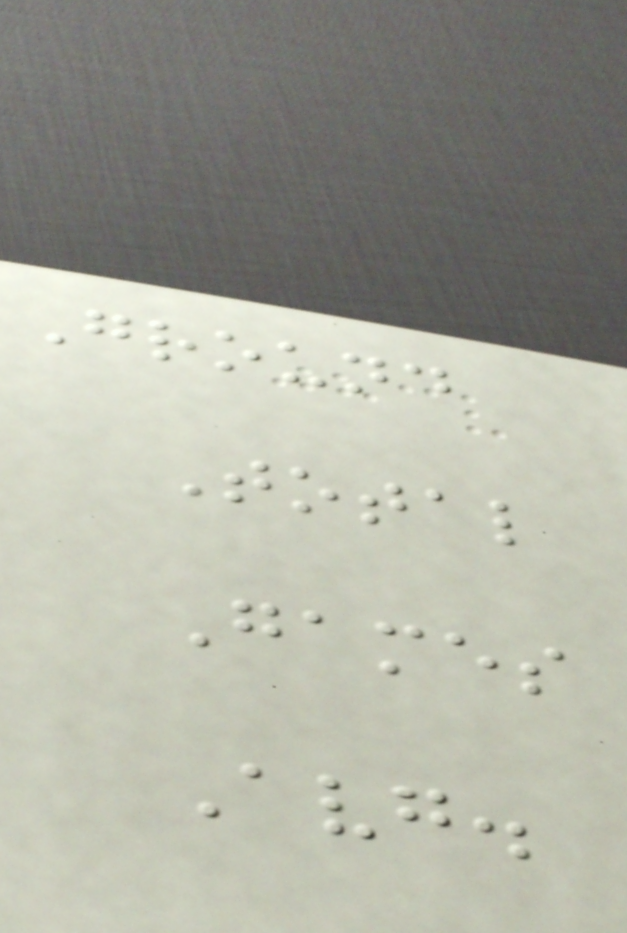Ground
Total
Games
Avg.
